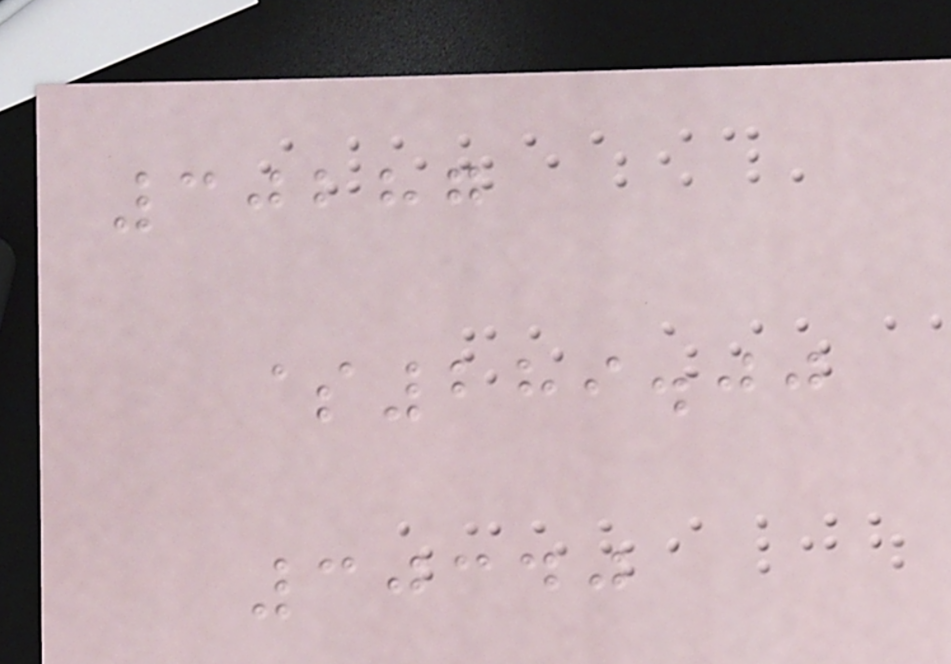30287
$289.00
30340
